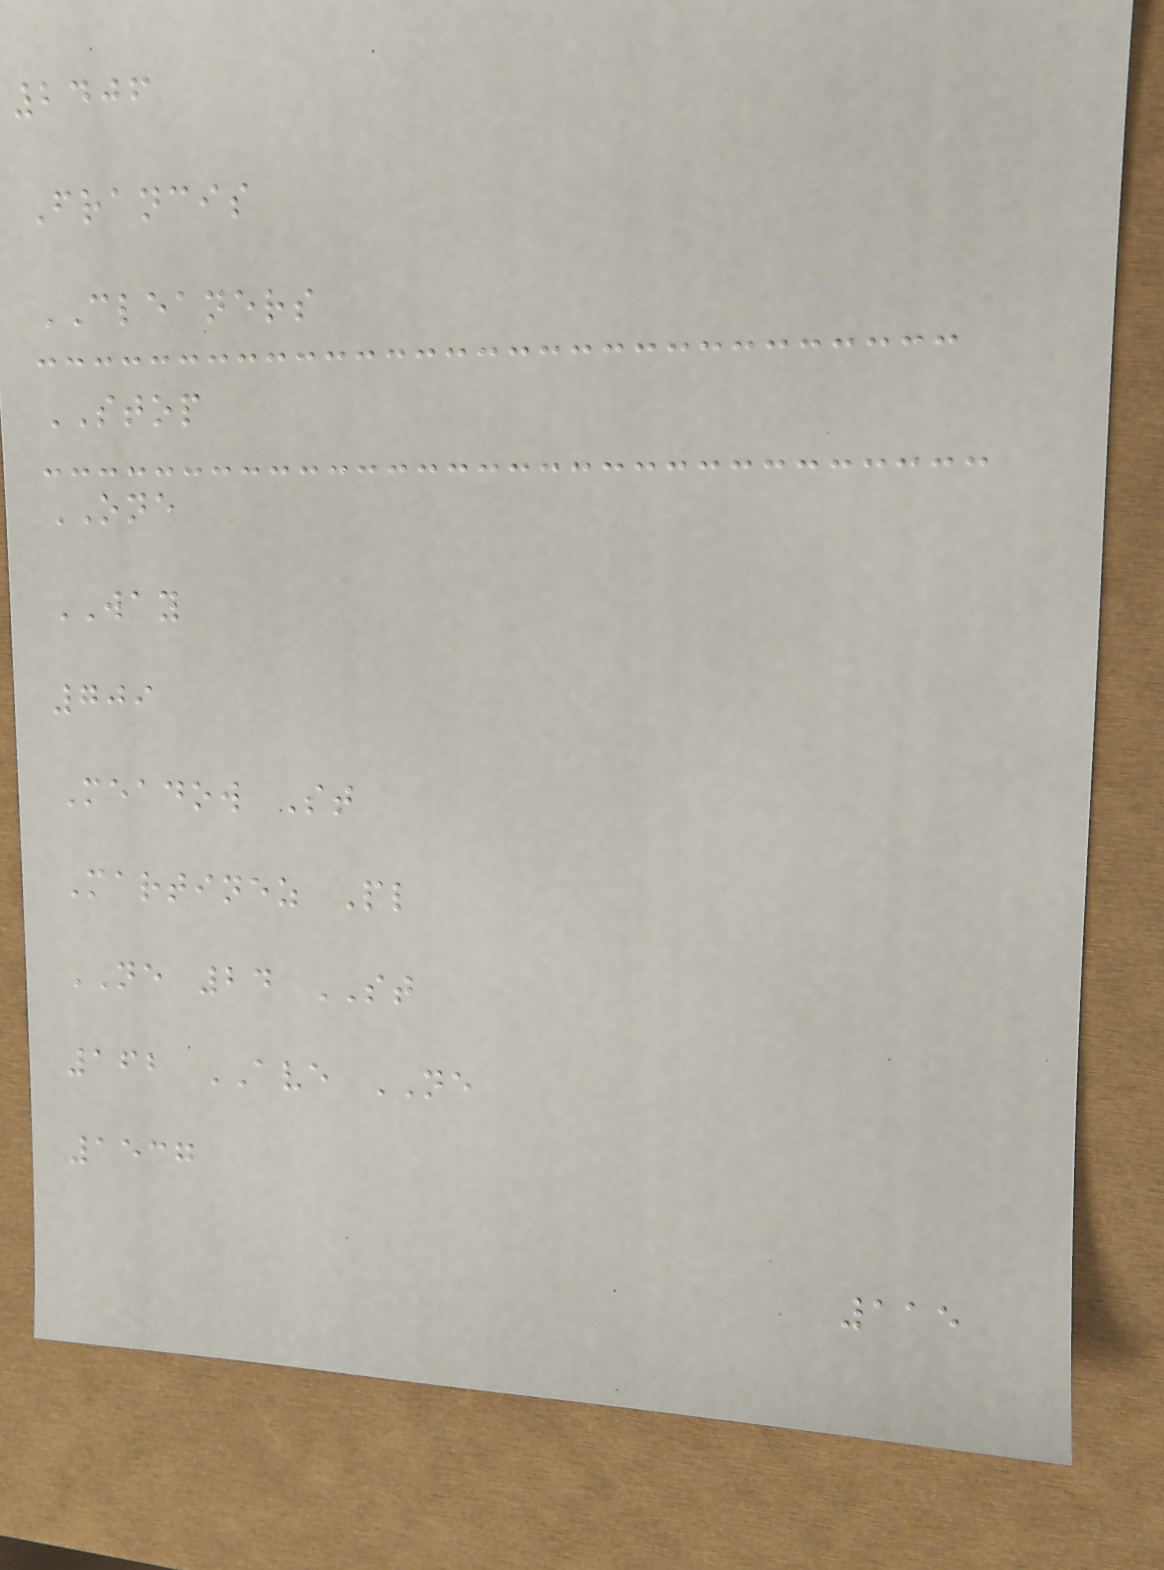2406
Francis
CLEANERS
STOP
ONE
WAY
709
Meadow St
Martinez Pl
NE 24 ST
162 AVE NE
1537
115
